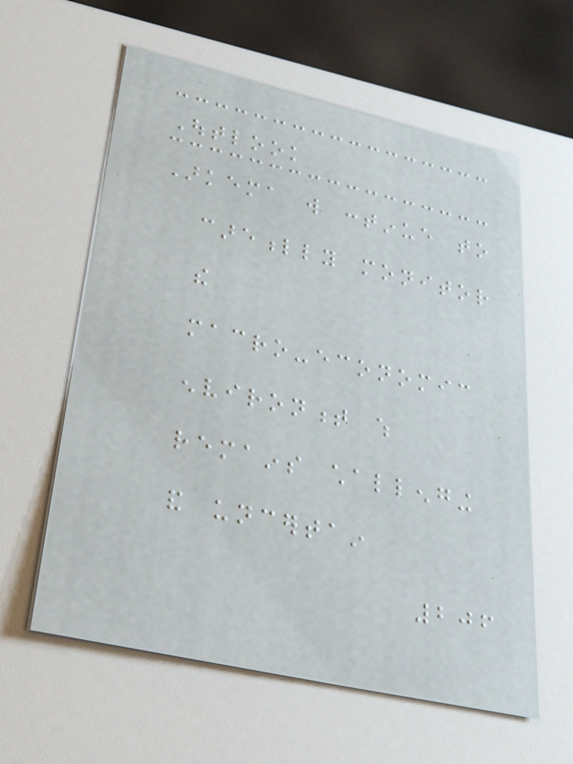Outlook
Arkema will continue to
carefully monitor
the
macro-economic
environment which
remains challenging
and uncertain
206
